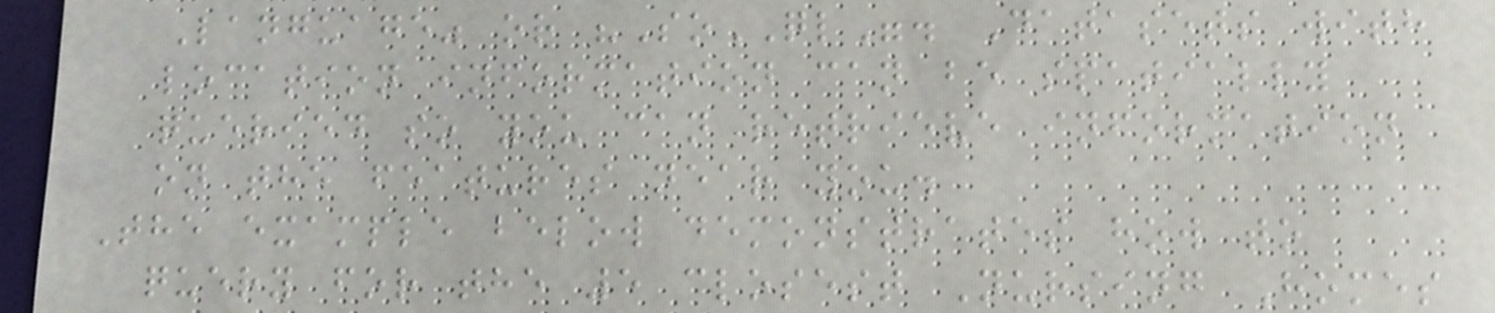Language" or "SoQL". Datasets with
location information can be spatially
queried so you can retrieve information
on the features near you.
The example below demonstrates how to
query for the 5 closest Nursing Homes
